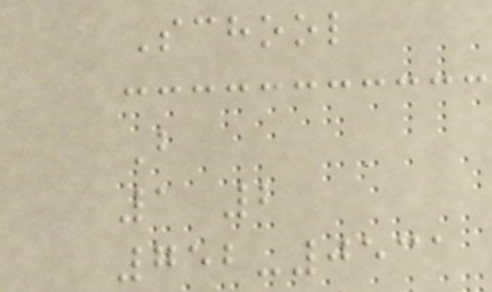School
B
1 2
752-0531
